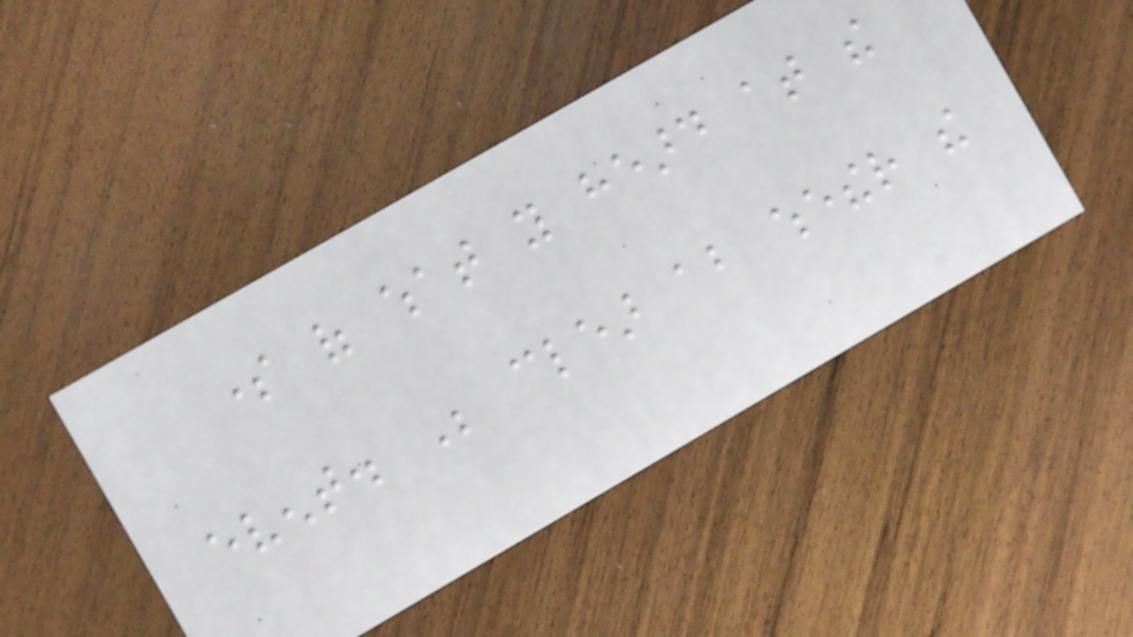some of what you heard at the
event. Be clear about whether the
